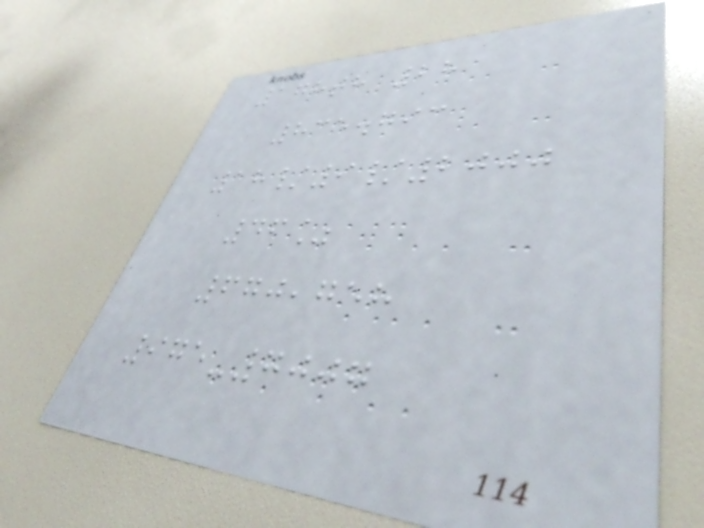178th 28
835.793
18/9/2000
46%
670,758
975-7007
